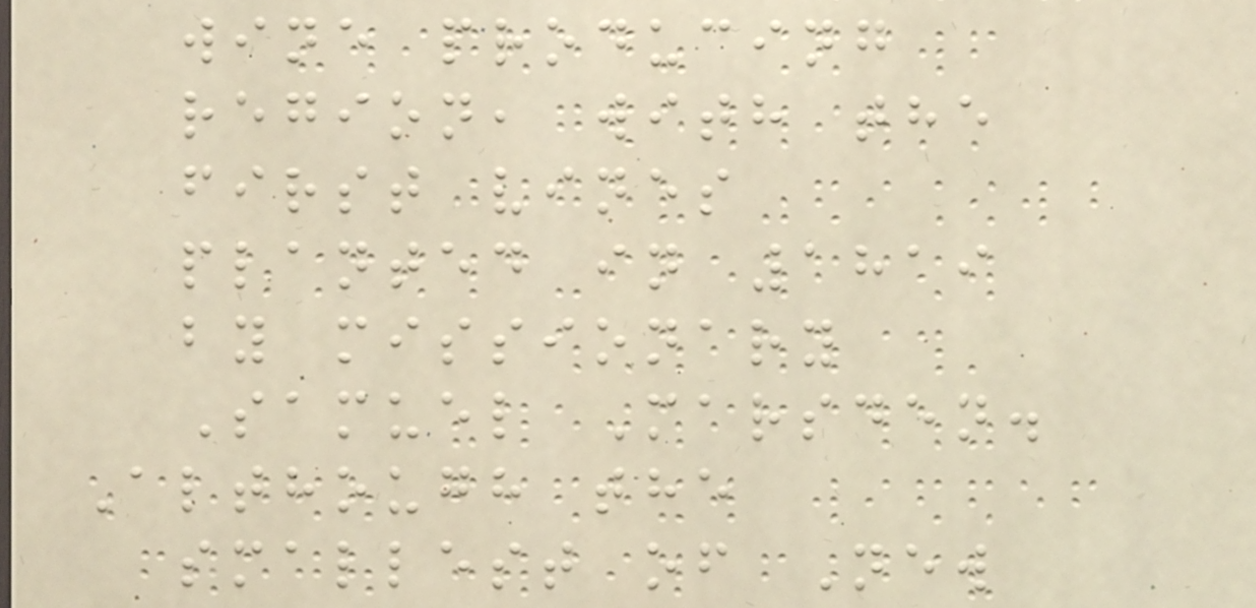wine producing
region, with the
first vines
planted in 1819
by missionary
Samuel Marsden.
Although the
smallest of New
